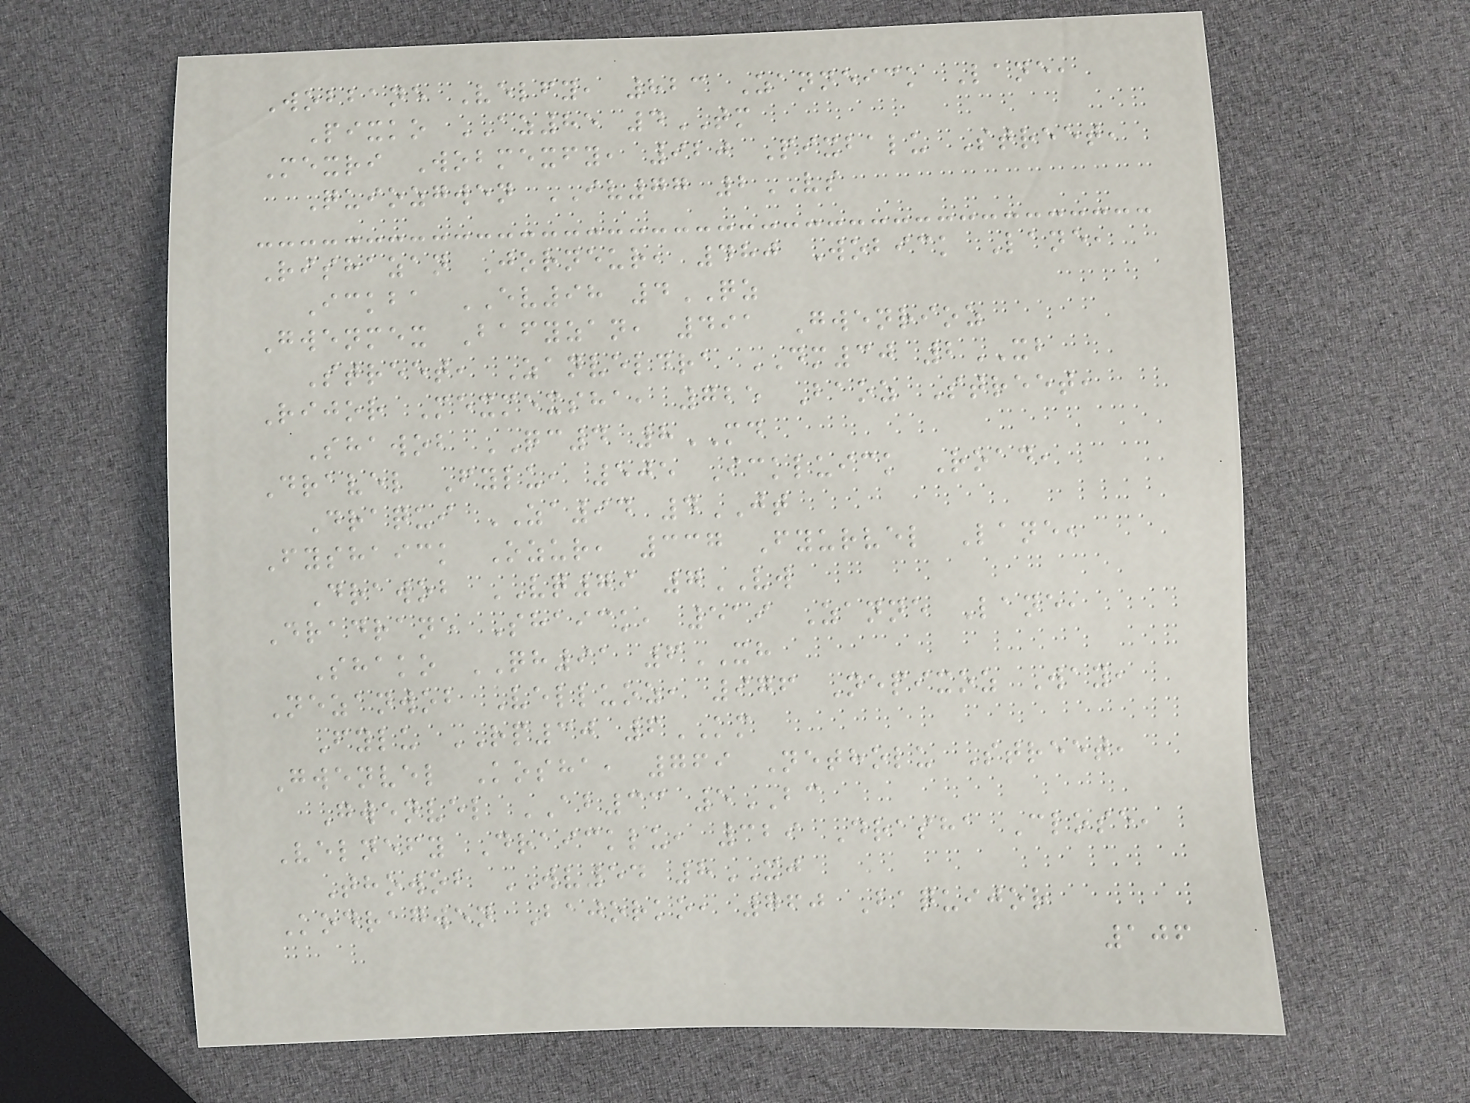Wobbane Velfy, 823 Zanneick Lane,
Pixko AZ85 4TM
Mexri Wobmexfy, 920 Pixbalu Street,
Quiozgwen IV77 2VS
Rishazan Jorneur, 480 Wobick Lane,
Ickba EV98 4QZ
Gwenmex Bafyzan, 491 Gwenrioz
Street, Zanveldra DM30 2XB
Rijor Mexmexsha, 725 Baoz Street,
Shawob QC4 8MD
Dravel Fylu, 505 Ickluick Road,
Draqui ZA94 4JT
Fyshaick Ozur, 337 Fyurvel Lane,
Drawob VQ79 7VW
Dradrane Shaick, 519 Zanne Lane,
Shako QH91 6XH
Nezanwob Velluoz, 976 Nepixoz Way,
Fylu RP30 6KM
Gwenvel Kosha, 769 Netholu Street,
Gwenvel AB33 5BC
Velnefy Draicklu, 329 Drasha Close,
Thowob WV54 8XJ
Kodragwen Bajorko, 760 Baquijor
106
